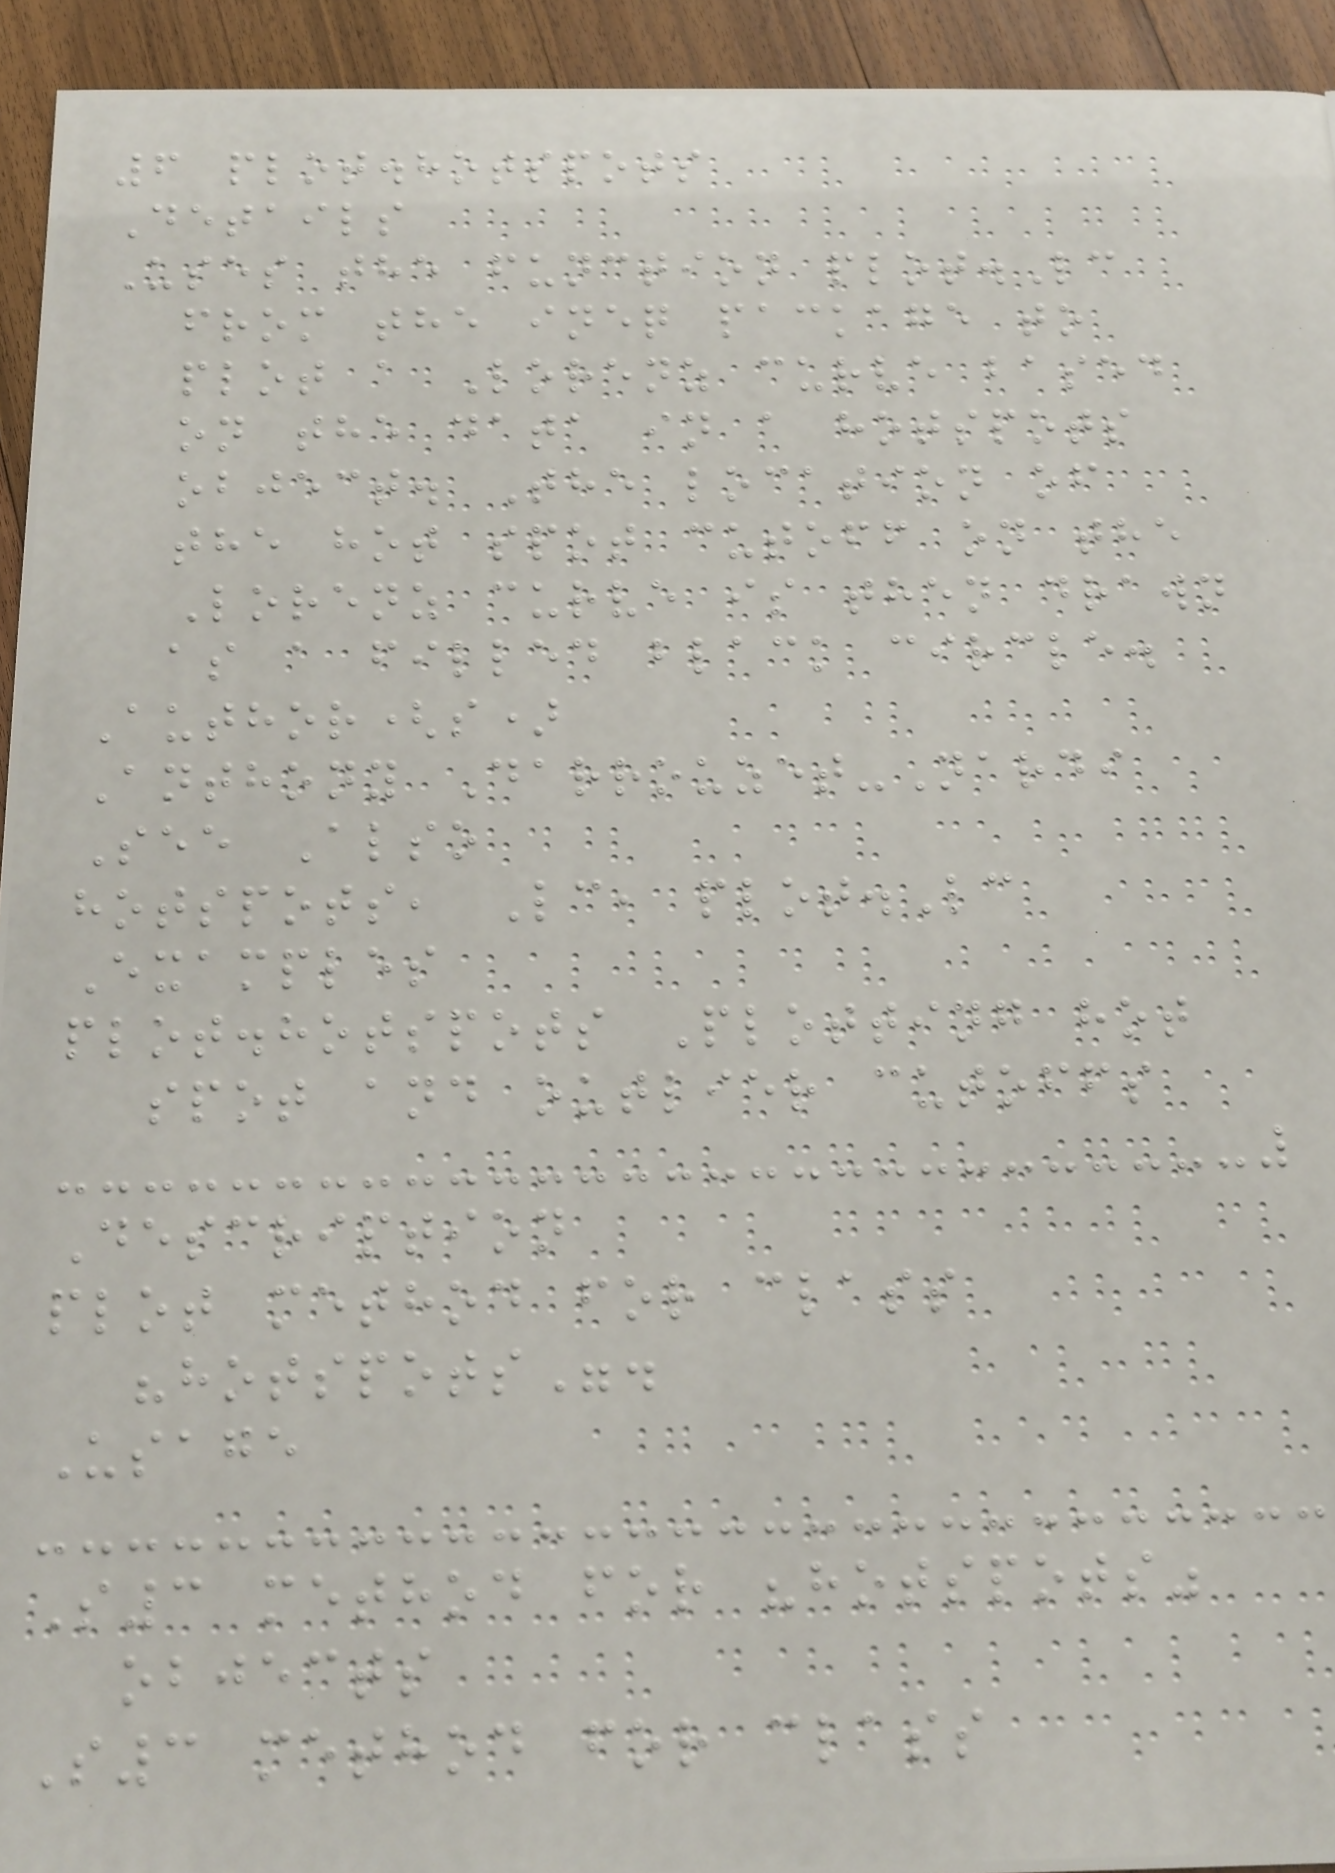6 plot.hotspots
Details
Uses the function plot.Lc
from the ineq package to
plot a Lorenz curve based
on the data in a hotspots
object. The location of
the hot spot cutoff on the
Lorenz curve is then drawn
as a filled black circle.
Author(s)
Anthony Darrouzet-Nardi
See Also
hotspots, Lc, plot.Lc
Examples
plot.hotspots Plotting hot
spot and outlier cutoffs
Description
plot method for class
"hotspots".
Usage
S3 method for "hotspots"
objects
S3 method for class
